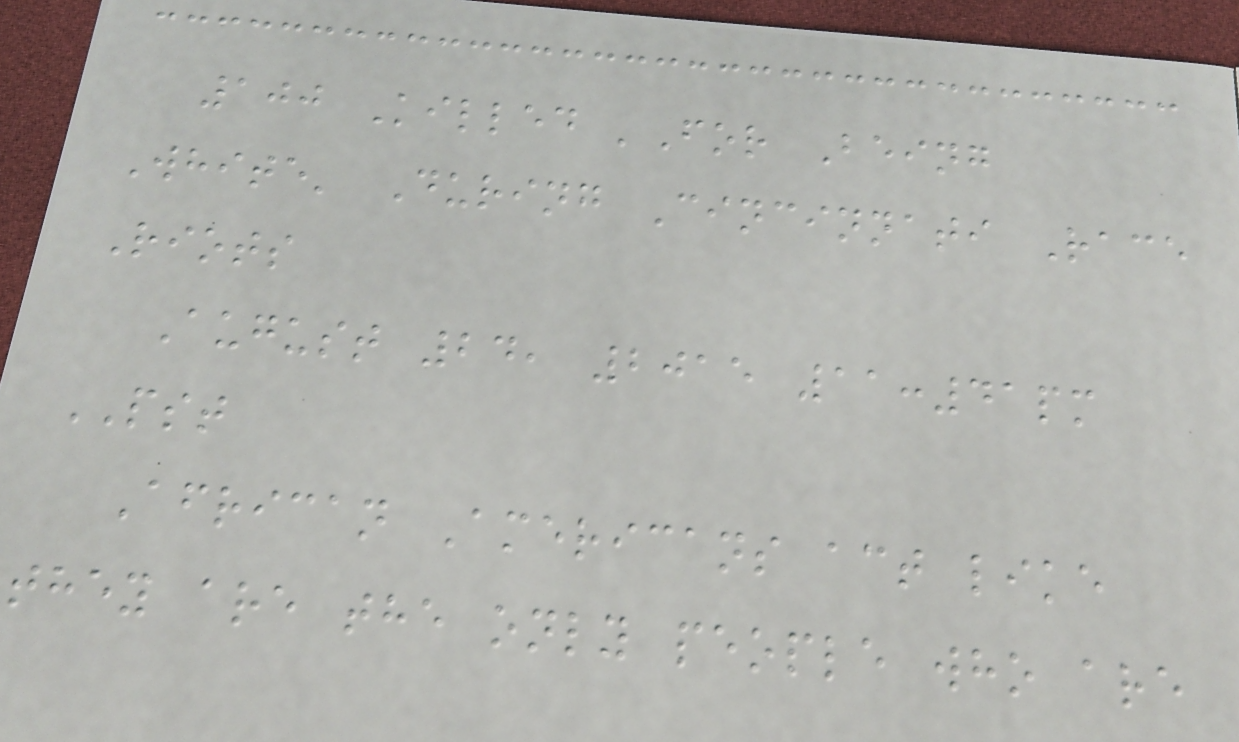100 Killed 'For Being
White' During Cincinnati Race
Riots
August 24, 2015 11:41pm
PST
African Americans act like
they are the only people who are
